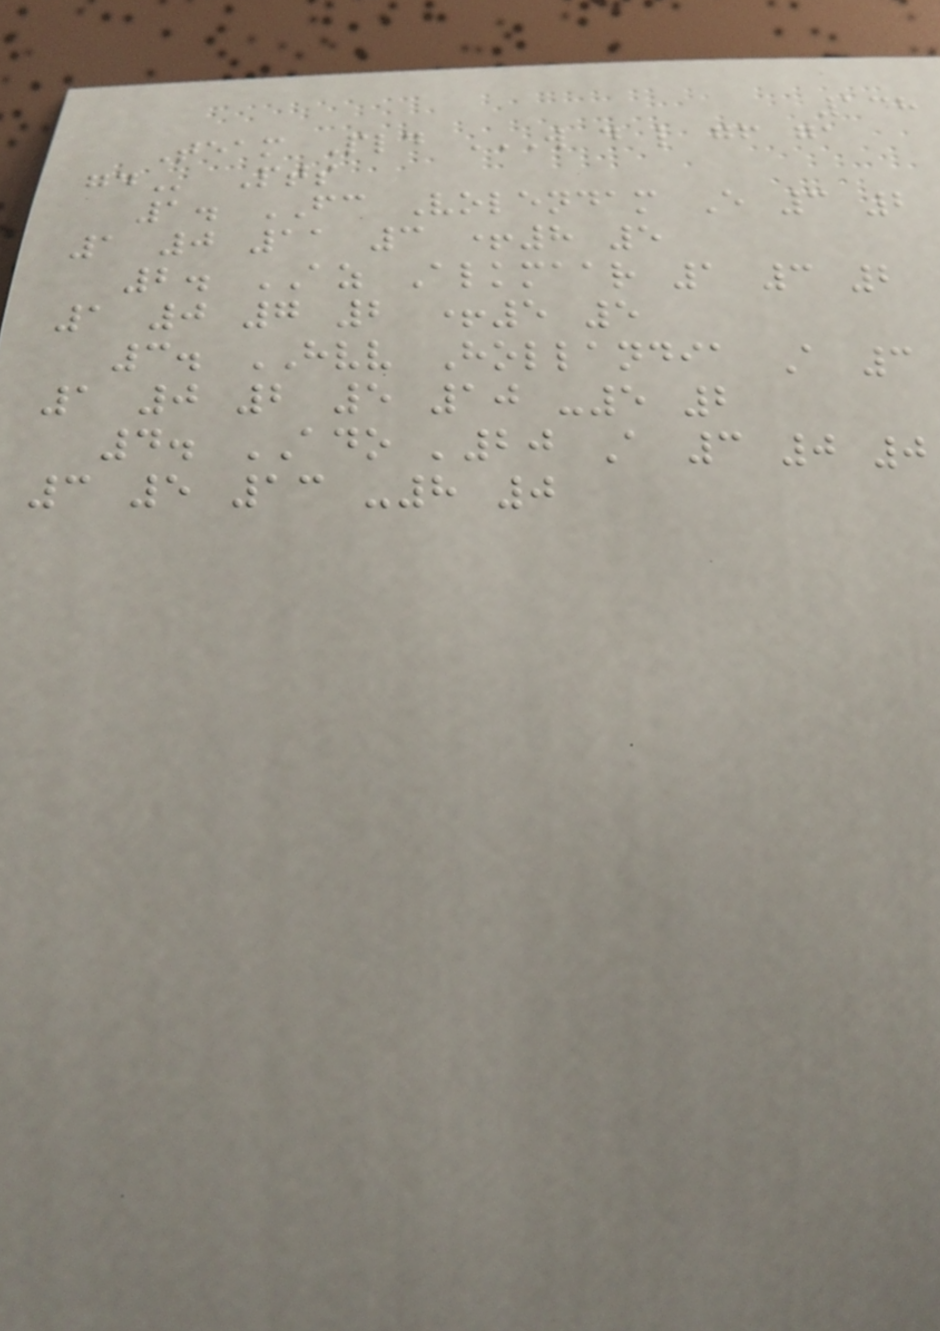138
Team Pld W D L GF GA
GD Pts
1. FC Volendam E 3 2
1 0 11 3 +8 5
2. AZ Alkmaar 1 3 2
1 0 7 2 +5 5
3. HVV Hollandia A 3
1 0 2 5 10 -5 2
4. ADO '20 A 3 0 0
3 5 13 -8 0
